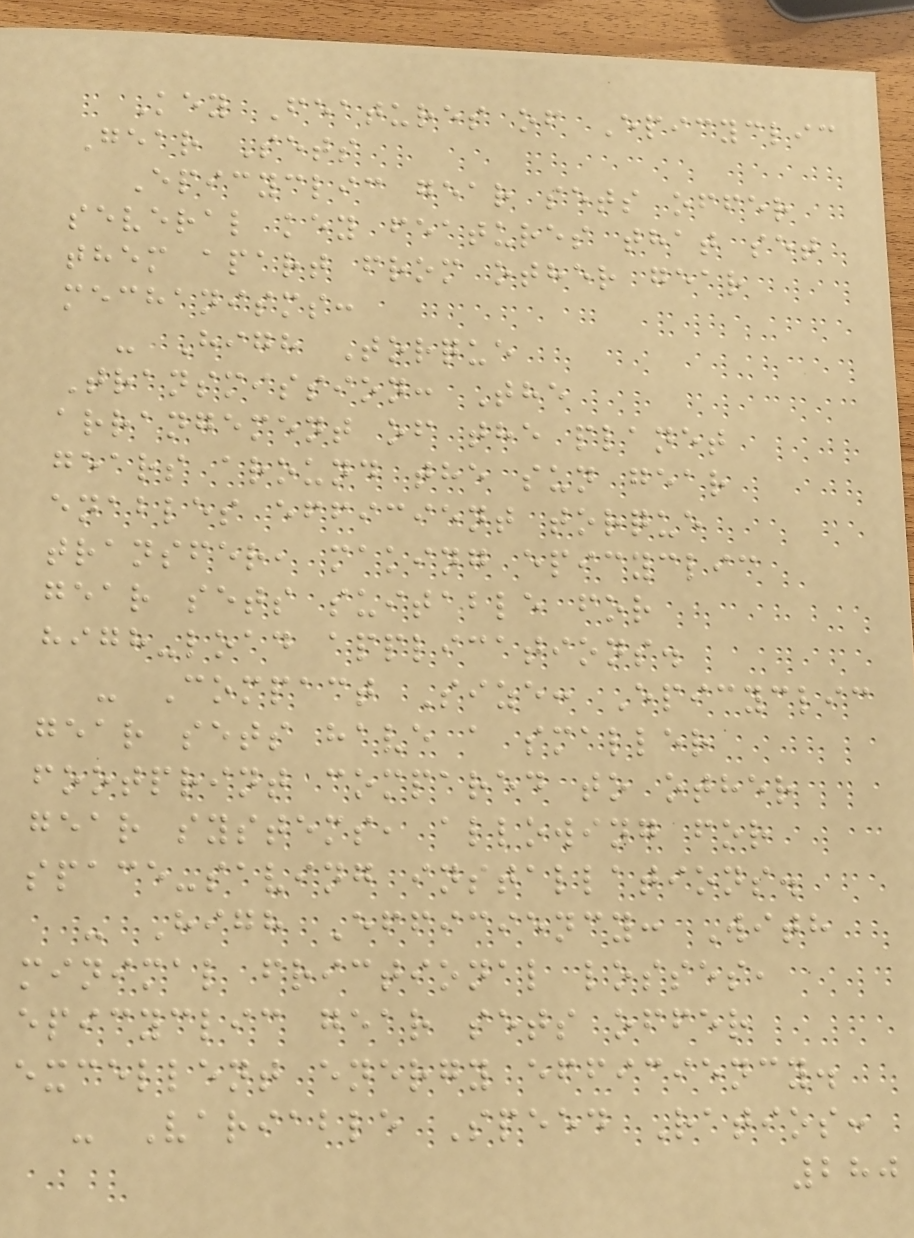Key Features of Epicyclic
Gear Sets
Epicyclic gear sets offer
several key features that set
them apart from other gear
mechanisms:
- High Torque
Transmission: The
arrangement of the planet
gears around the sun gear
enables efficient torque
transfer, making epicyclic
gear sets suitable for
high-load applications.
- Compact Size: Epicyclic
gear sets have a smaller
footprint compared to other
gear systems, allowing for
space-saving installations.
- High Efficiency: With
minimal frictional losses,
epicyclic gear sets offer
excellent energy efficiency.
- Variable Speed Ratios:
280
